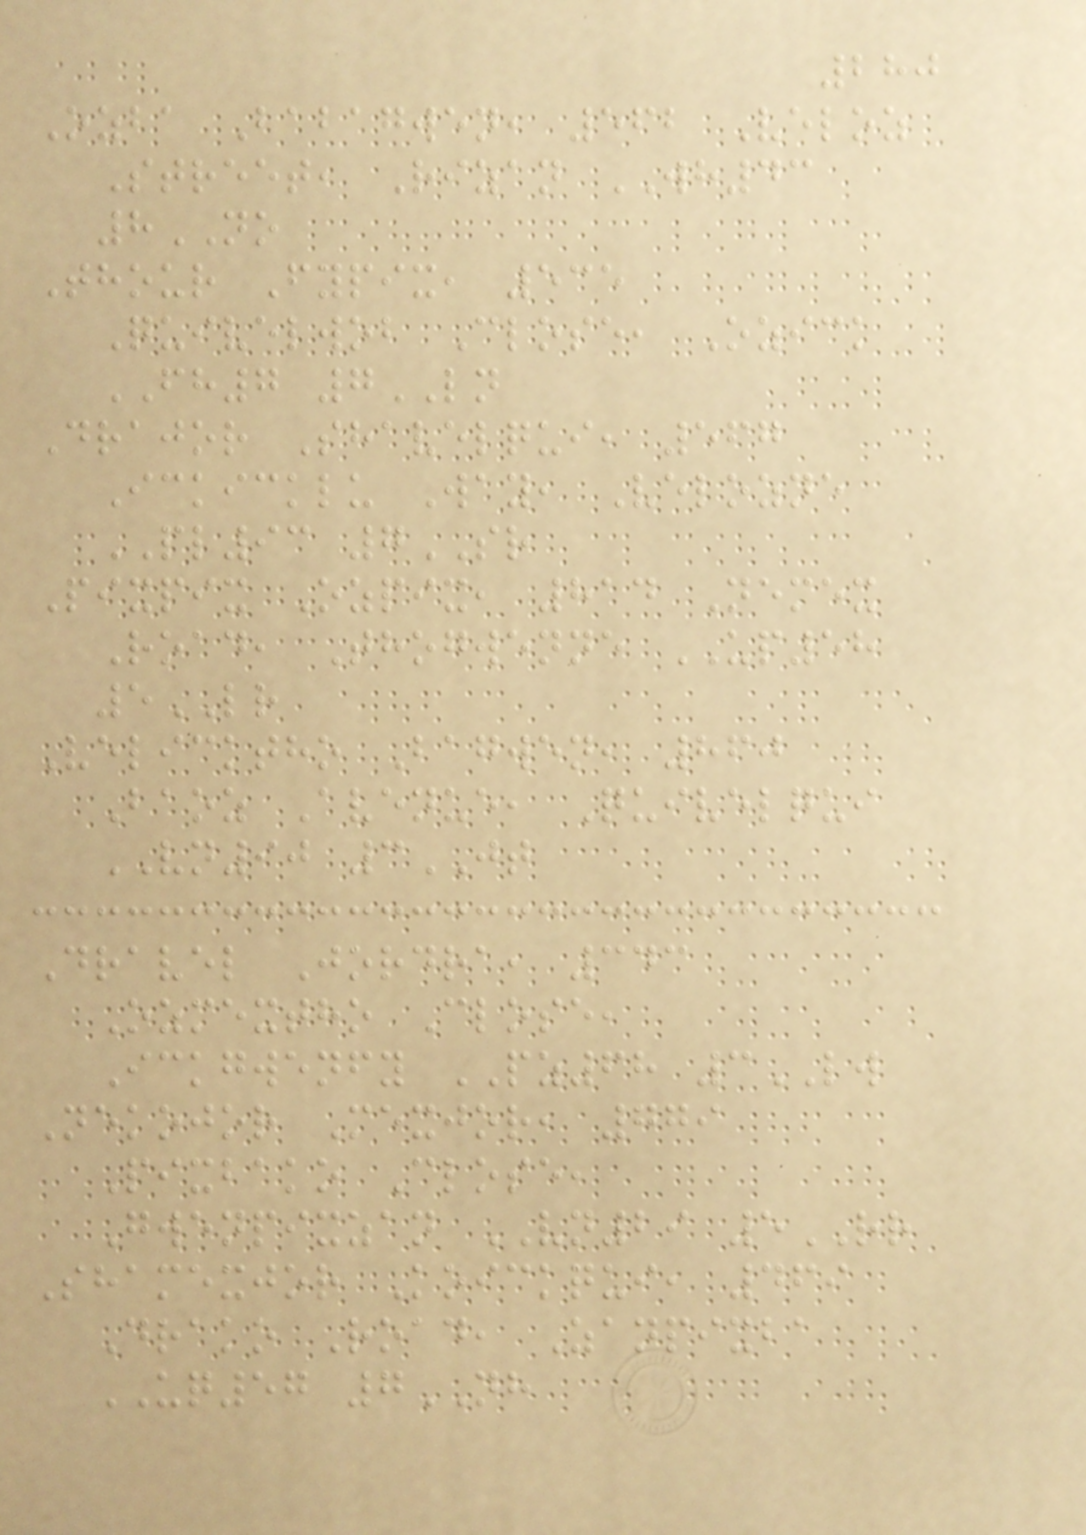280
Ozba Babagwen, 562 Veloz
Street, Rizan WH43
8NO
Thour Fypix, 535
Quivelwob Close, Ozick
FH7 7LN
Drajor Shavelqui, 567
Ickicklu Way, Velozne
PL93 7SR
Pixpix Ozpix, 814 Nemex
Road, Thogwenne UP58
5LR
Velicktho Bagwen, 860
Baoz Avenue, Quivelqui
VN90 3JT
Dravel Jordra, 343
Ozmextho Close,
Ickgwenfy PZ68 3LW
Nekojor Mexjor, 779
Pixbako Close,
Gwenpixzan VN29 5RR
Shamexjor Koickqui, 469
Drako Road, Zanpixba
UQ57 7NH
